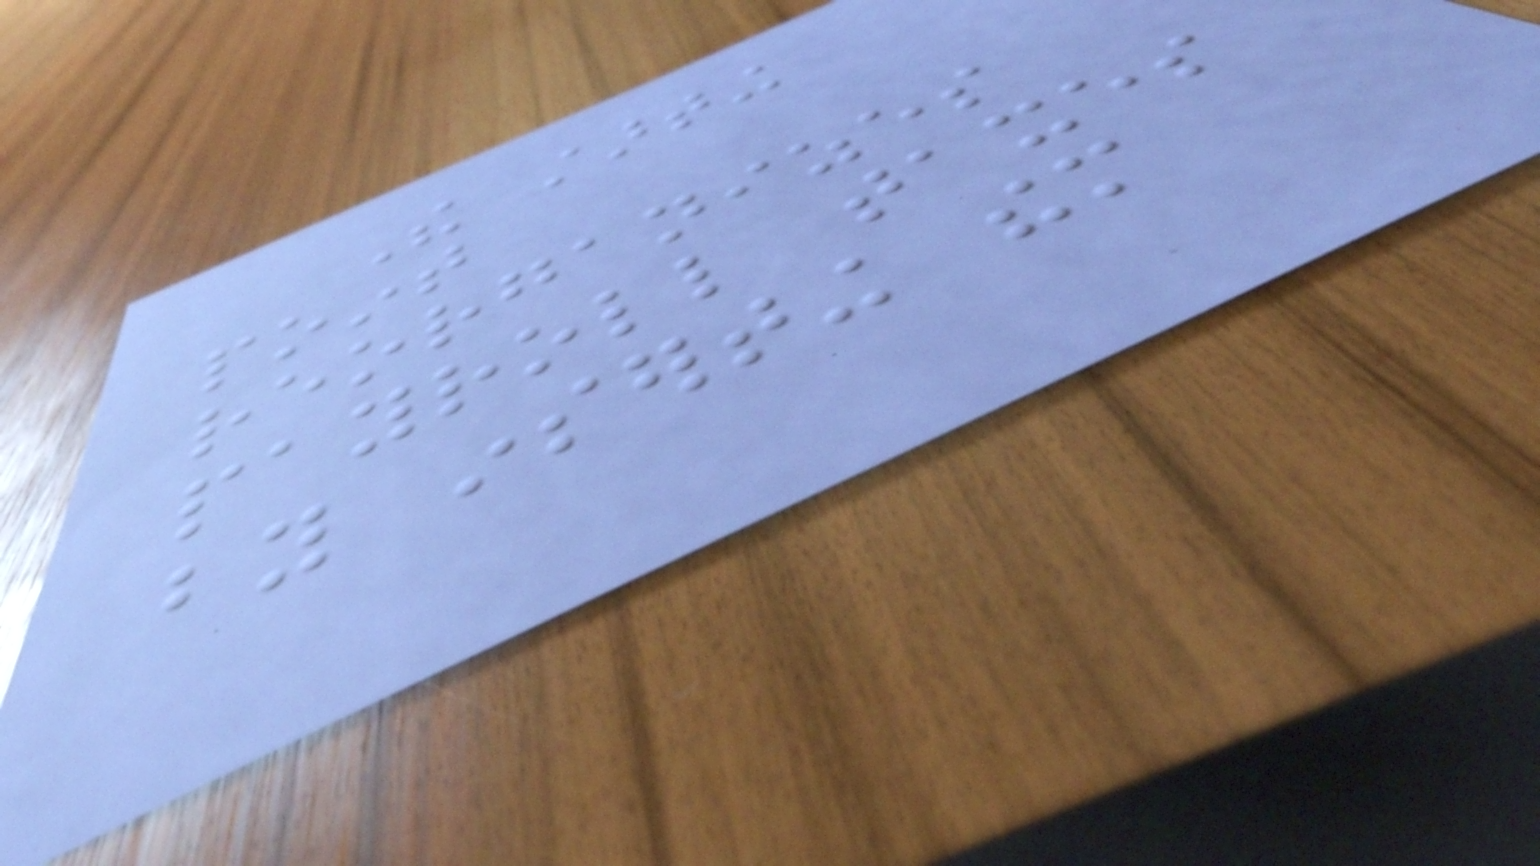The starting
point
reorganizes
payroll taxes
by inserting them
